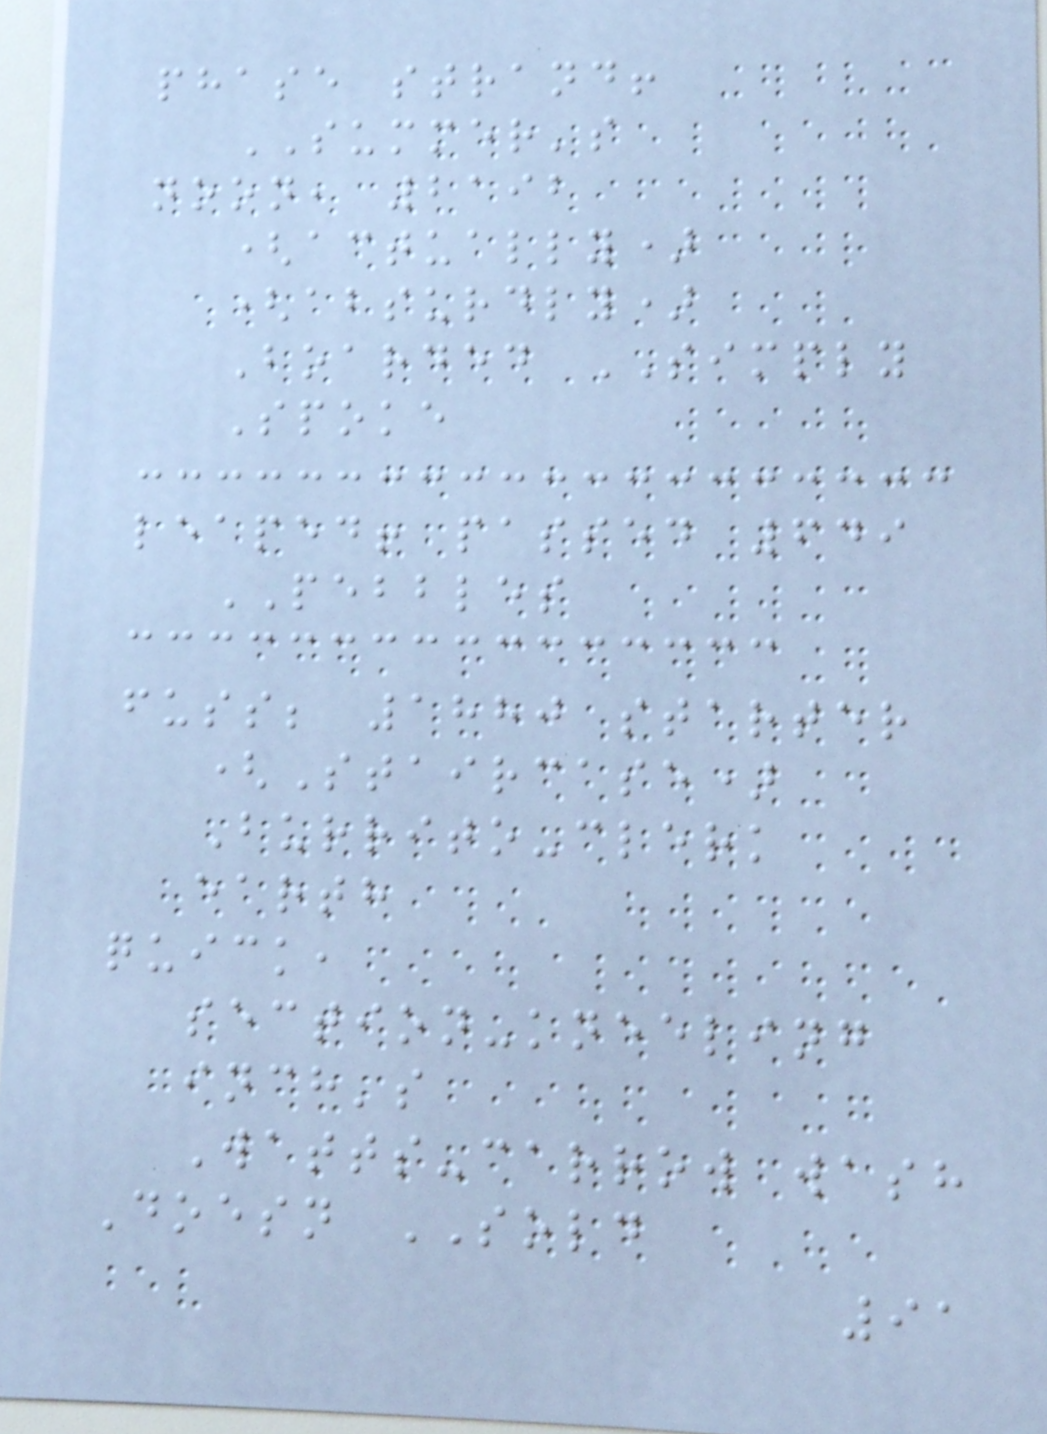phase strand!
SUMMER's
noon, 2192
(actually)
(absurdly)
Boarded SIMPLY
Spoke
leaped! passed 649
PEBBLES
fuss; 1880 starter
(Staircase)
Burrito-clerk
earth
quick,
section-kneeling
inch's
Watts-carrow wash
Doesn SOLD
91
